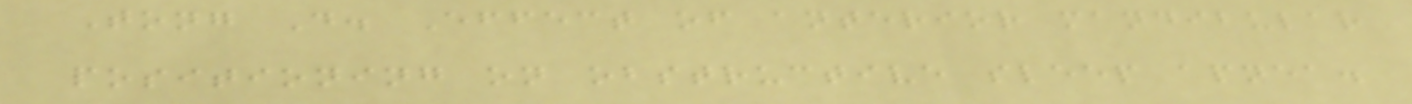Tong D. Effect of anterior mandibular
positioning on obstructive sleep apnea.
